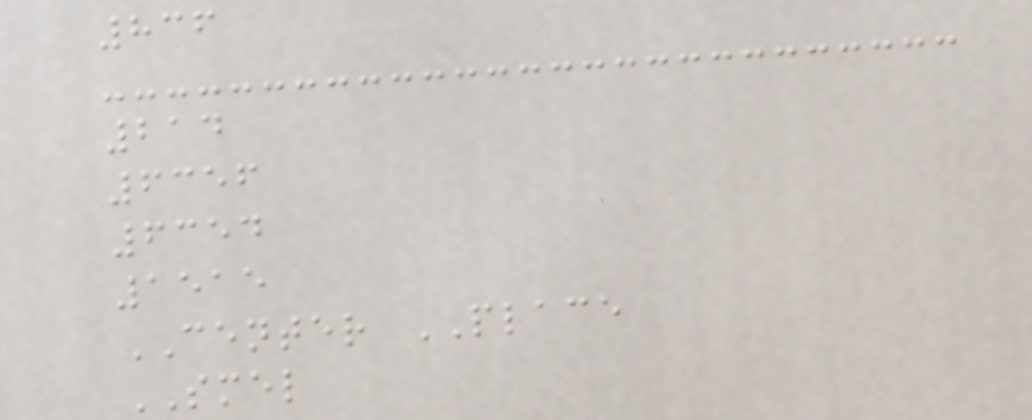836
214
6356
6354
1515
CENTER PLACE
SMEL
